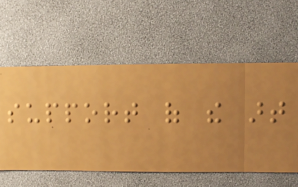support of the art
